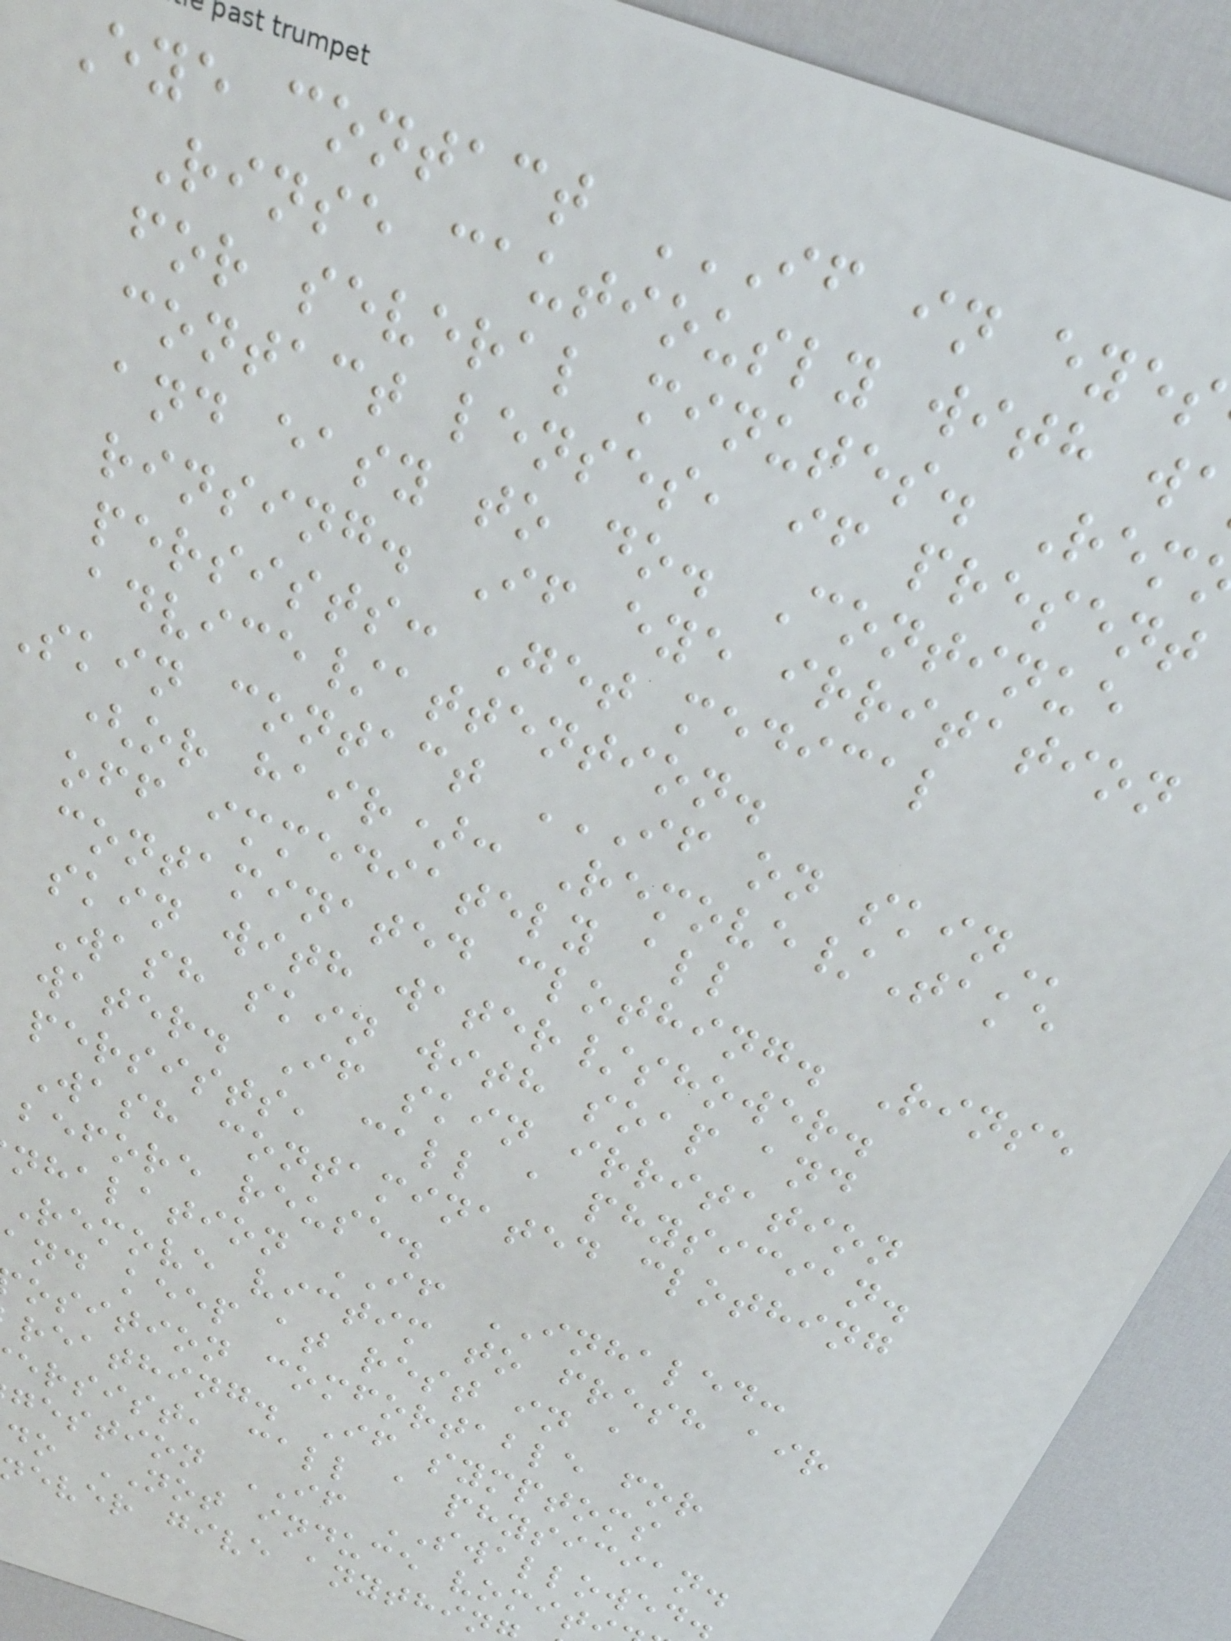Rinse cautiously with w
for several minutes. Rem
contact lenses, if present
and easy to do. Continue
rinsing. If eye irritation
persists: Get medical
advice/attention.
Skin contact IF ON SKIN
(or hair): Remove/Take
off immediately all
contaminated clothing. Rinse
skin with water/shower.
Wash skin with soap and
water. If skin irritation
persists, call a physician.
Wash contaminated clothing
before reuse.
nhalation IF INHALED:
Remove victim to fresh air
and keep at rest in a
osition comfortable for
reathing. If symptoms
ersist, call a physician.
gestion IF SWALLOWED
do NOT induce vomit
ever give anythin
